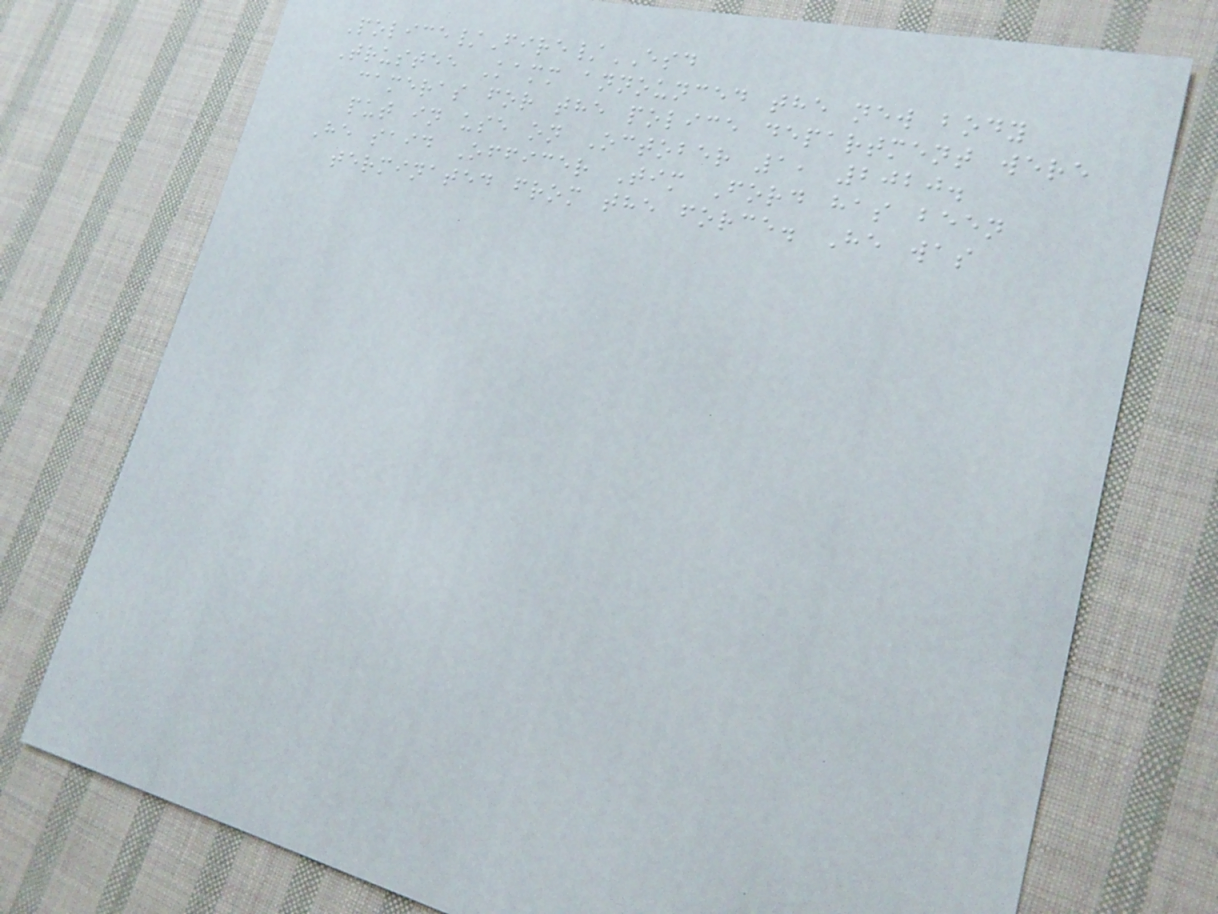Police/Fire/ESD
Trustee Kamm announced the new body
cameras for the police department were
put in use on October 1, 2020.
He said Officer Tim Ford has been
terminated from the force. He was
